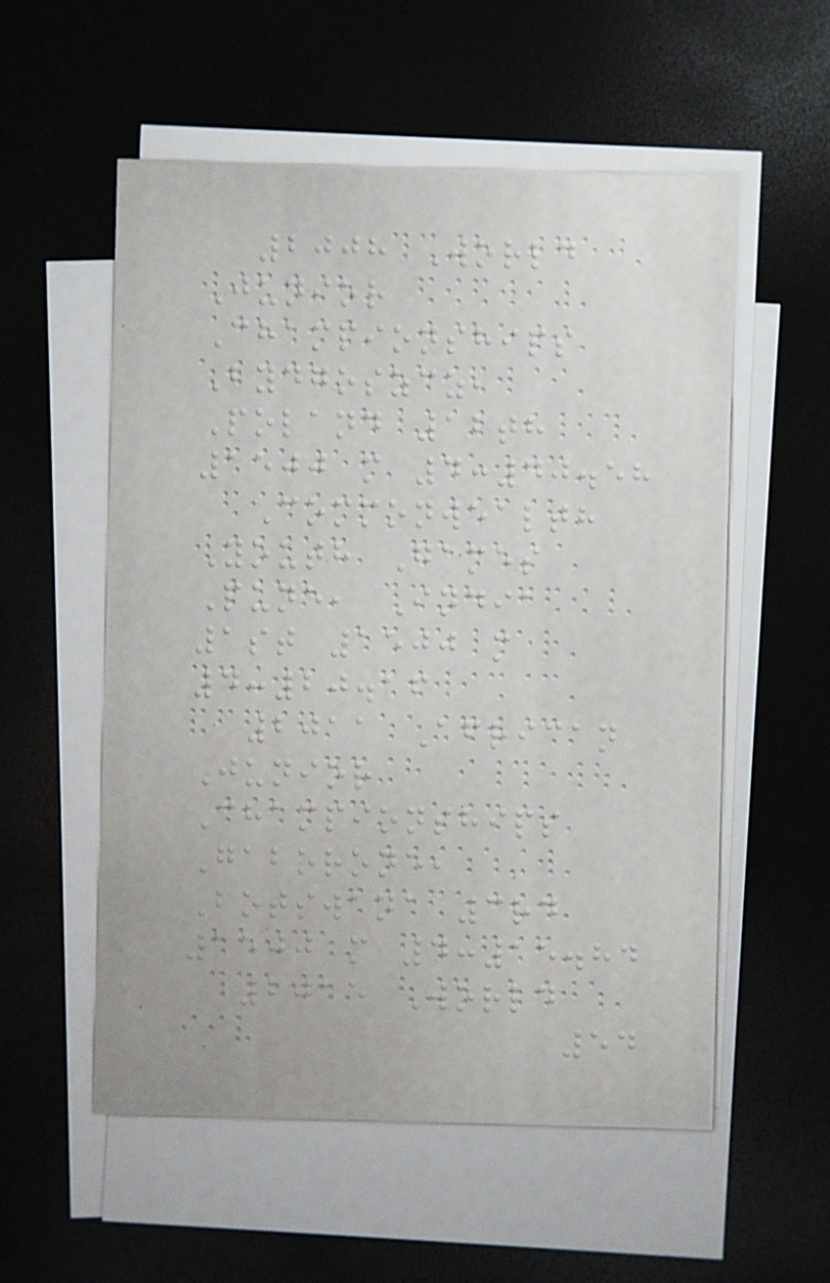2008 World
Junior
Championships
Bydgoszcz,
Poland 12th
1500 m 4:40.58
Commonwealth
Youth Games
Pune, India
1st 1500 m
4:20.16
2011 African
Junior
Championships
Gaborone,
Botswana 3rd
1500 m 4:15.84
2015 World
54
